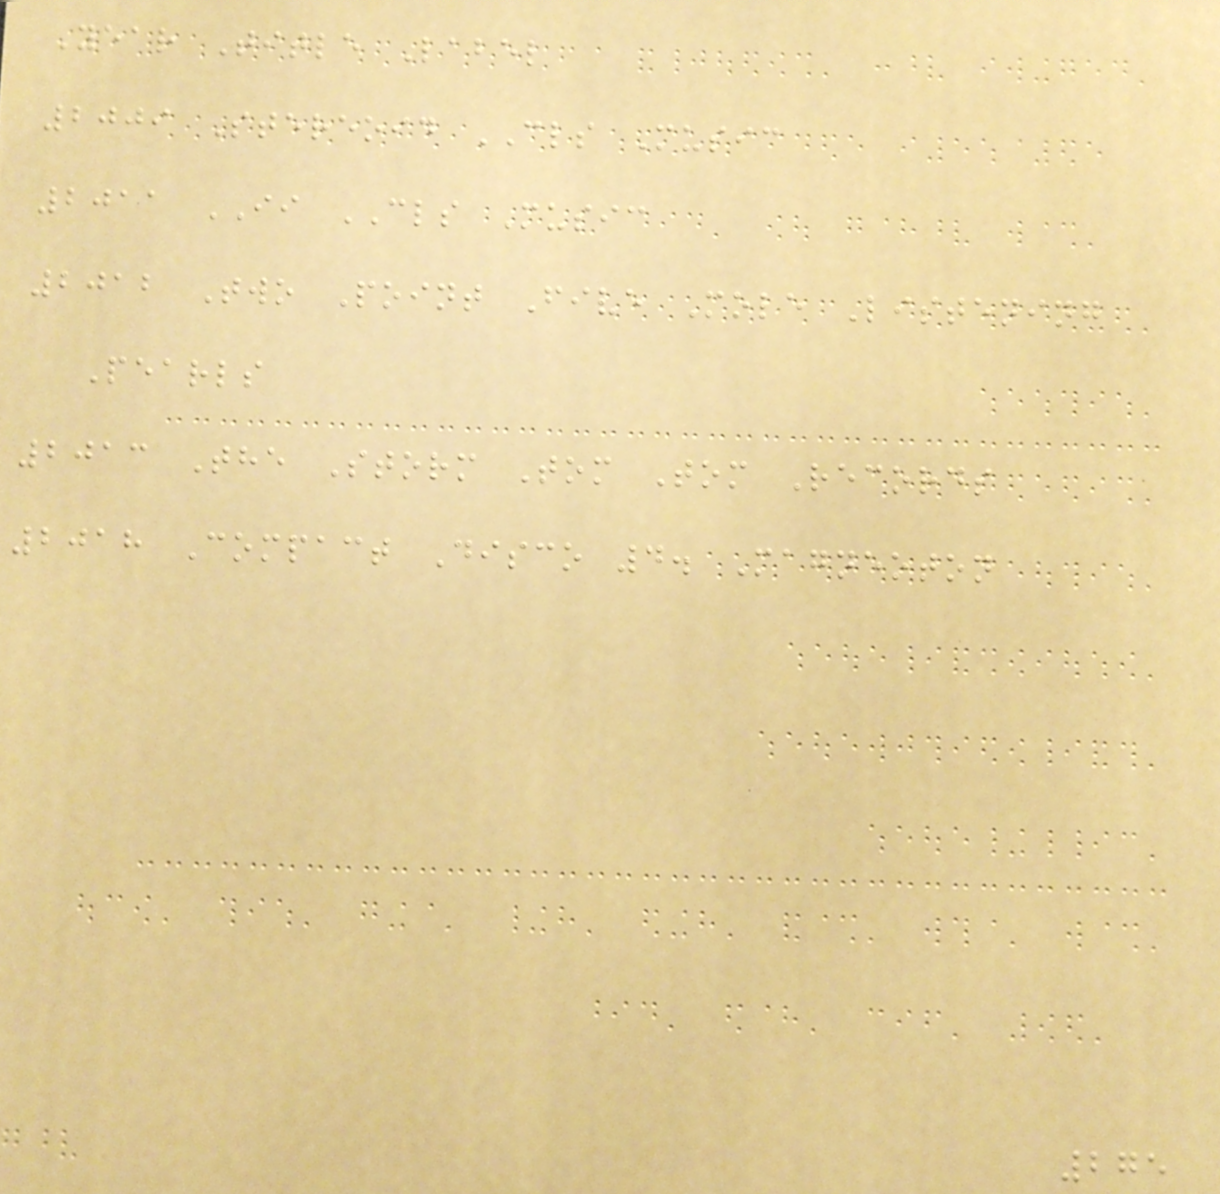Year Title Label
2009 Stereoid CLS Music
2011 II CLS Music
2012 Two Point Five Mole Listening
Pearls
2013 The Storm Tom Tom Records
2018 Compact Disco 4. Magneoton
275
